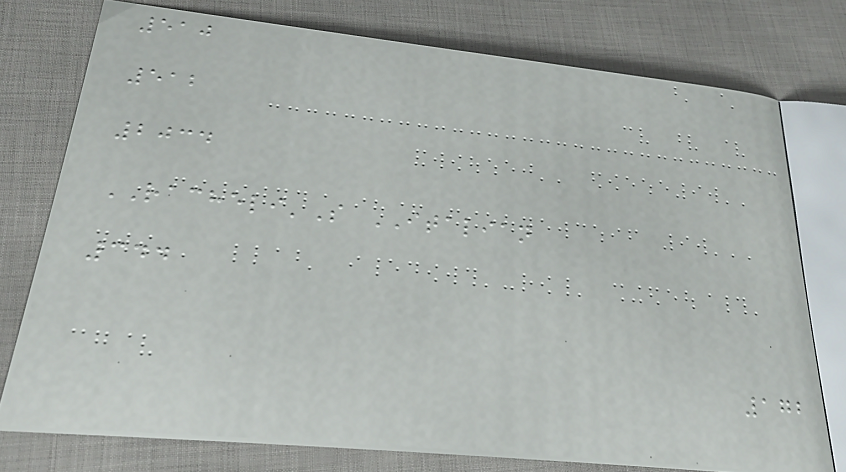510
512
2034
RACHELI'S ITALIAN
344
172
